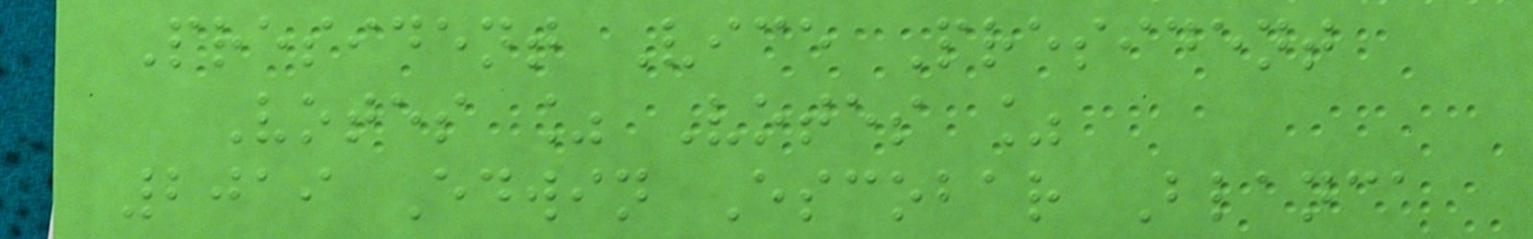President Vice President
Votes % Votes %
2019 Edwin Escobar Blanca
